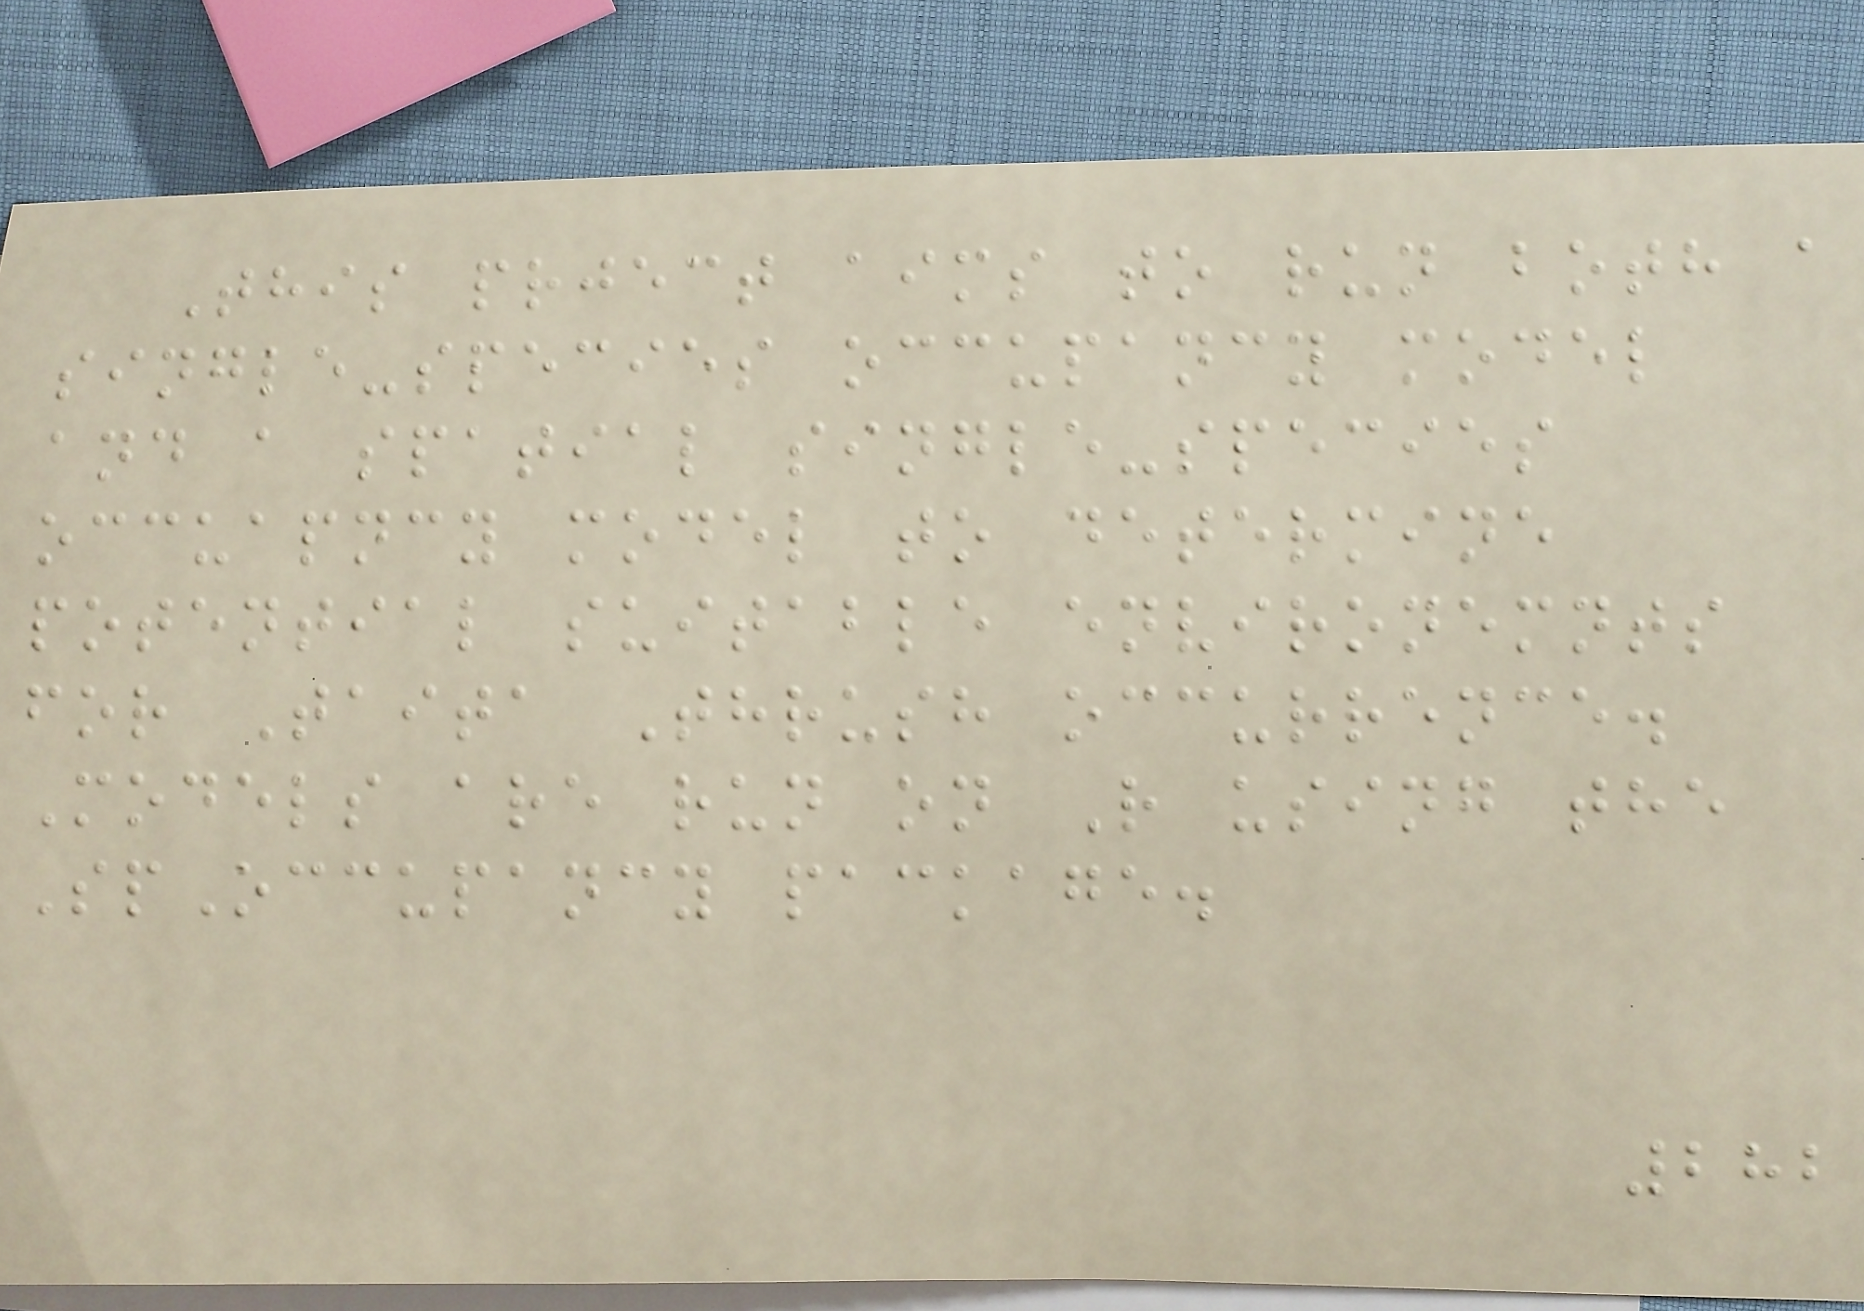This prject aims to run both a
single-species occupancy model
and a spatial single-species
occuapncy model to determine
potential suitable environemnts
for Taita Thrush occurrence.
Models are run on R using the
SpOccupancy package.
282
